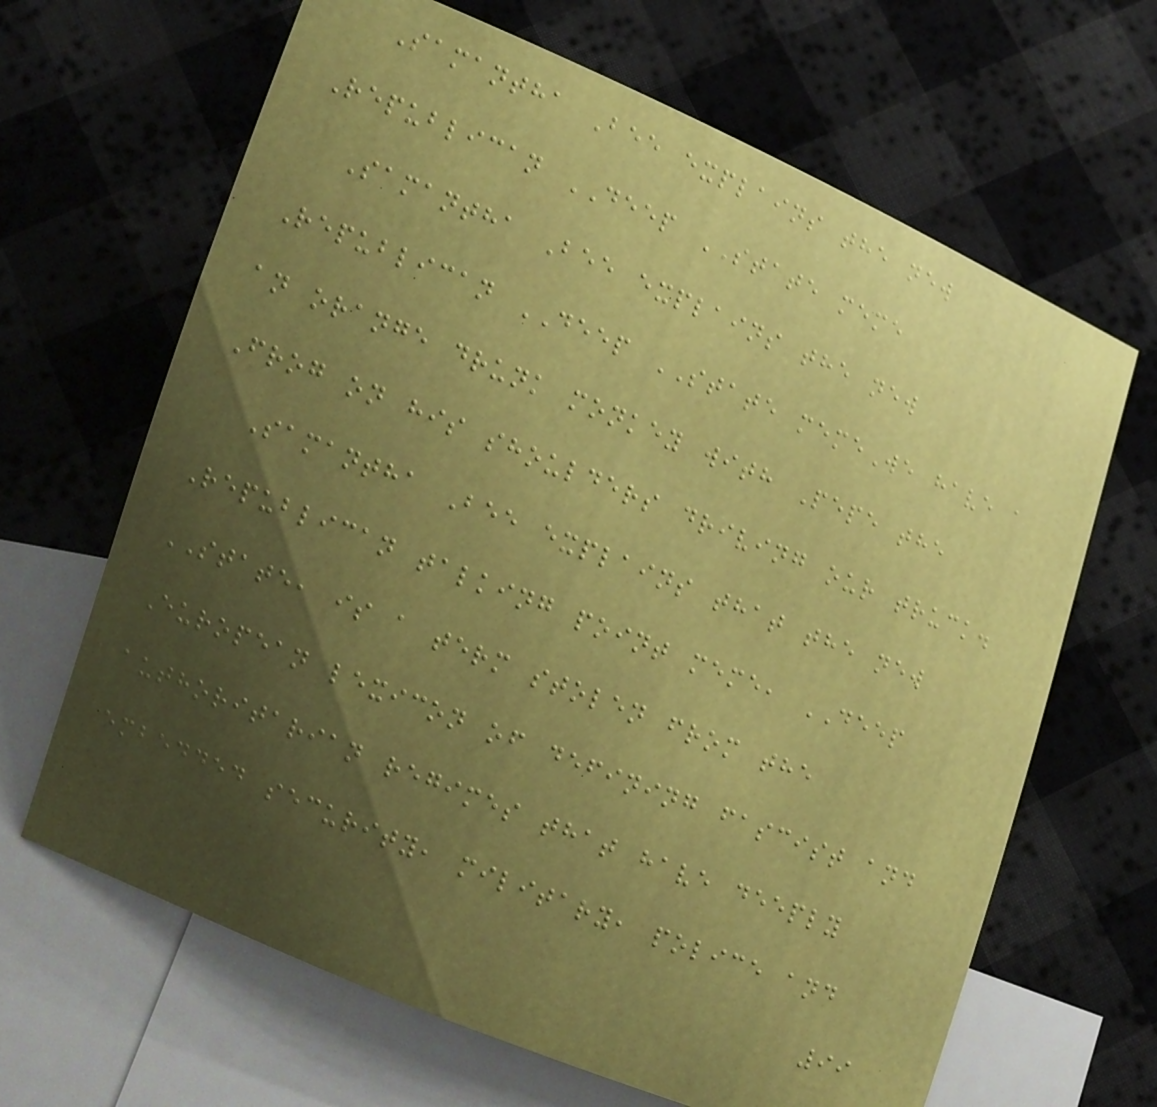Samantha Bee explains the new
Republican DEEP STATE meme
Samantha Bee explains the new
Republican DEEP STATE memeWe have a
an orange drunk monkey with Pepe the
Frog on his shoulders driving our truck.
Samantha Bee explains that the new
Republican talking point meme, DEEP
STATE, is a term stolen from the
European lexicon of defining fascist and
authoritarian regimes that have deeply
embedded security, military, police and
99
